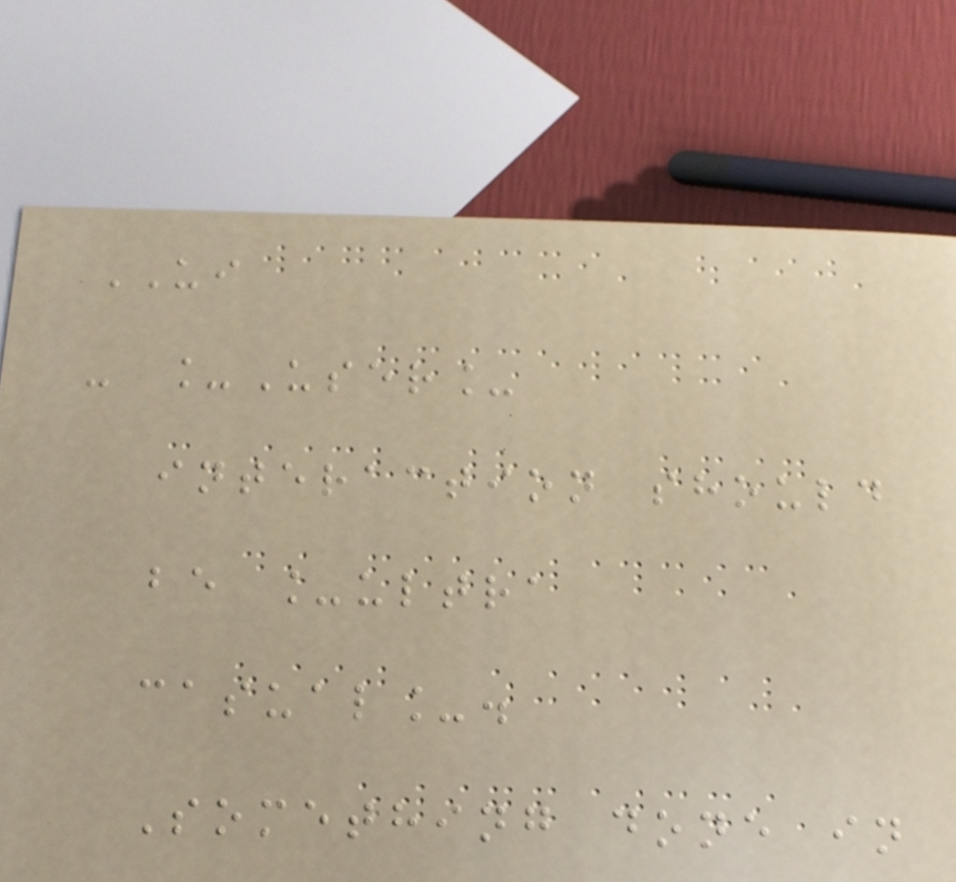UI
- _User_
interaction should
be _ultra
casual_.
Something done in
